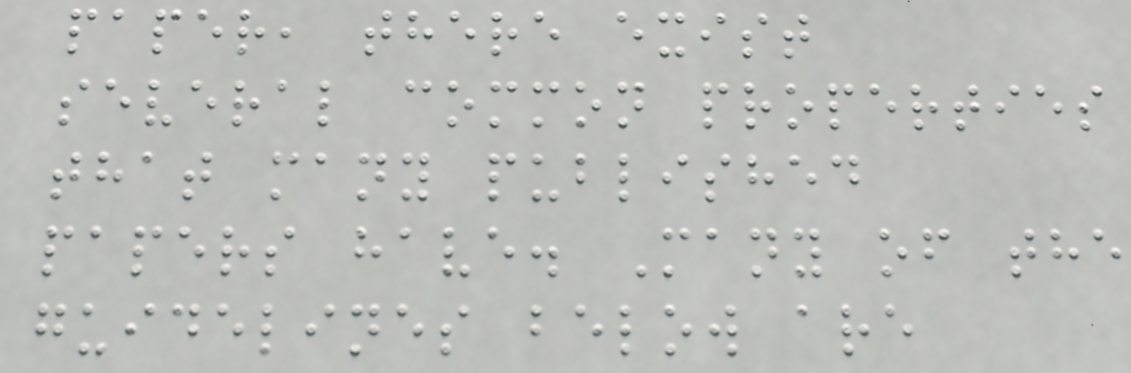paper, there exist
several common properties
that many published
papers have. Many of the
guidelines below are
